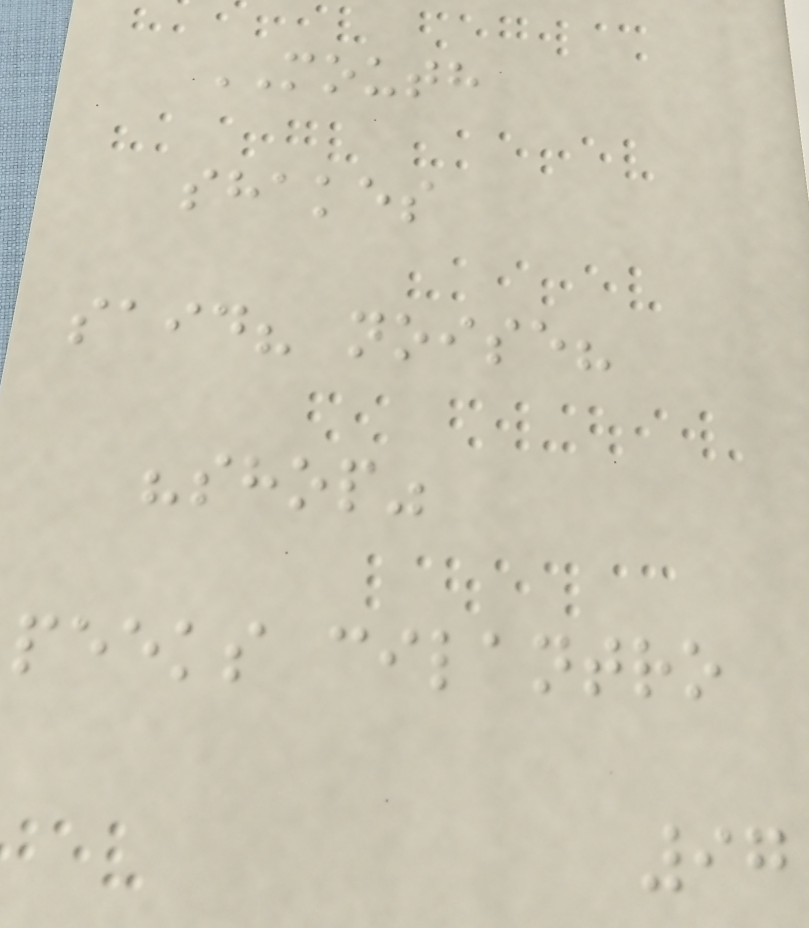MOUTH
shakes
said? noise?
"shop"
peeks cilantro
97
